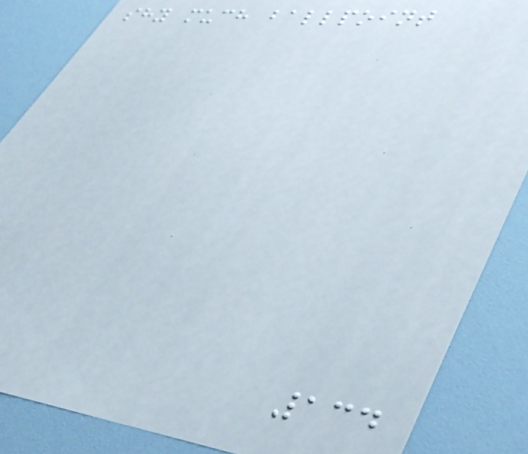shy much ballpoint
134
